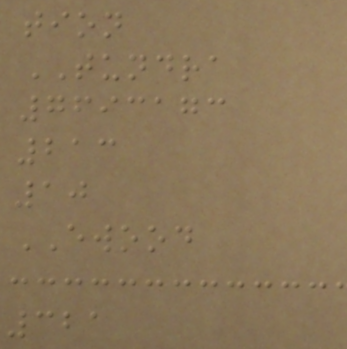tion
TUNDRA
7693173
213
10
EWOOD
321
